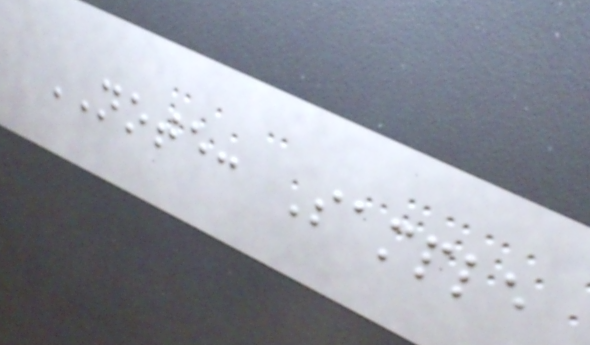NOTE: Sample
